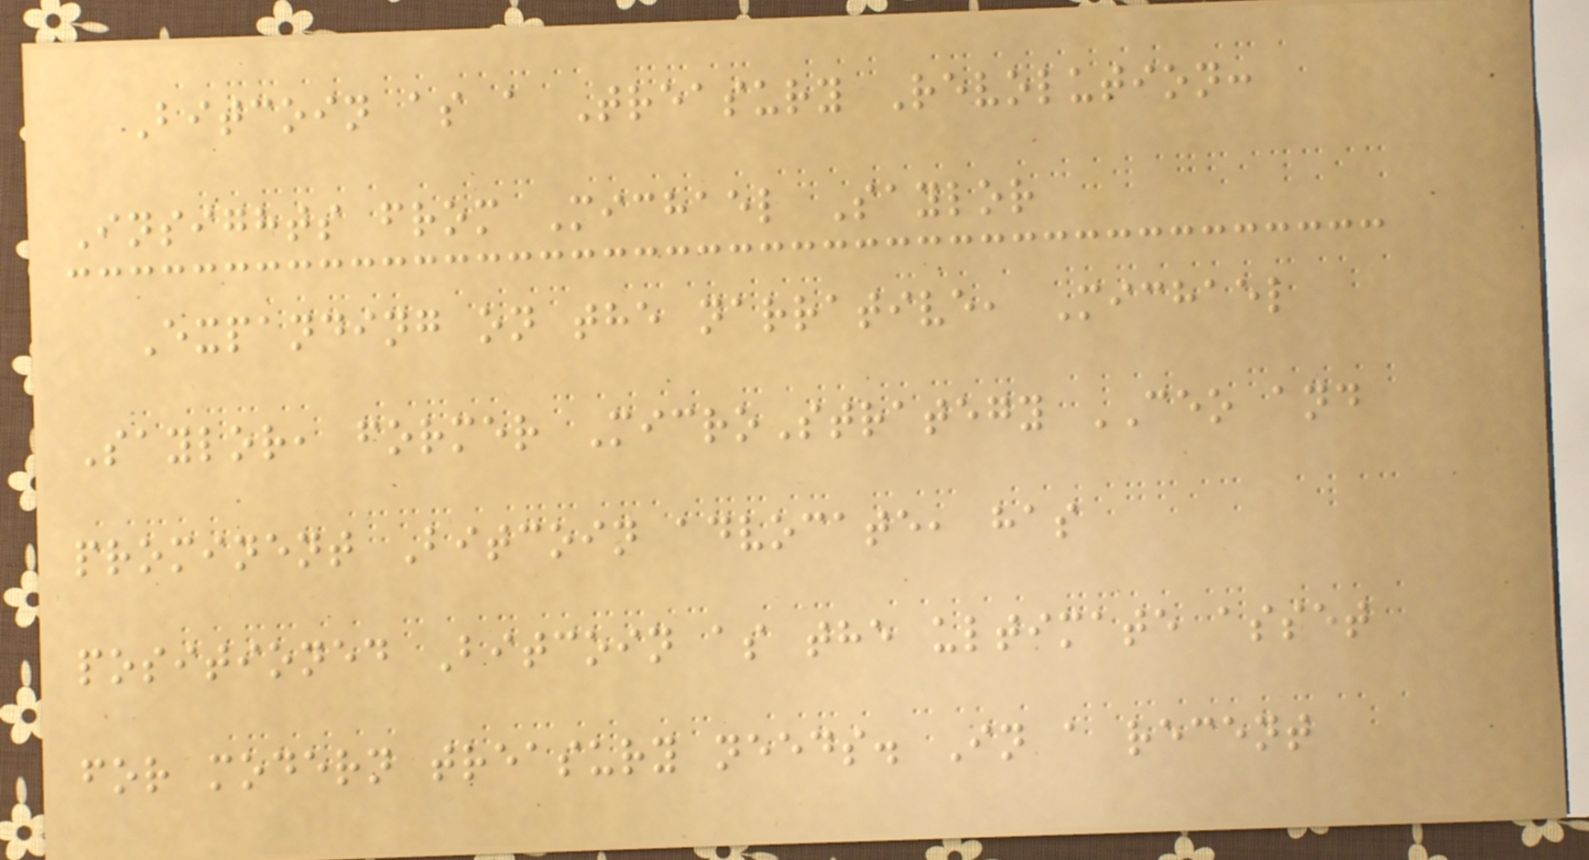Bitcoin as a Treasury Revolution:
Insights from Michael Saylor
Expanding on the narrative, Michael
Saylor, former MicroStrategy CEO and
prominent Bitcoin advocate, has
positioned Bitcoin as the ultimate asset
for modern treasury needs. In a recent
